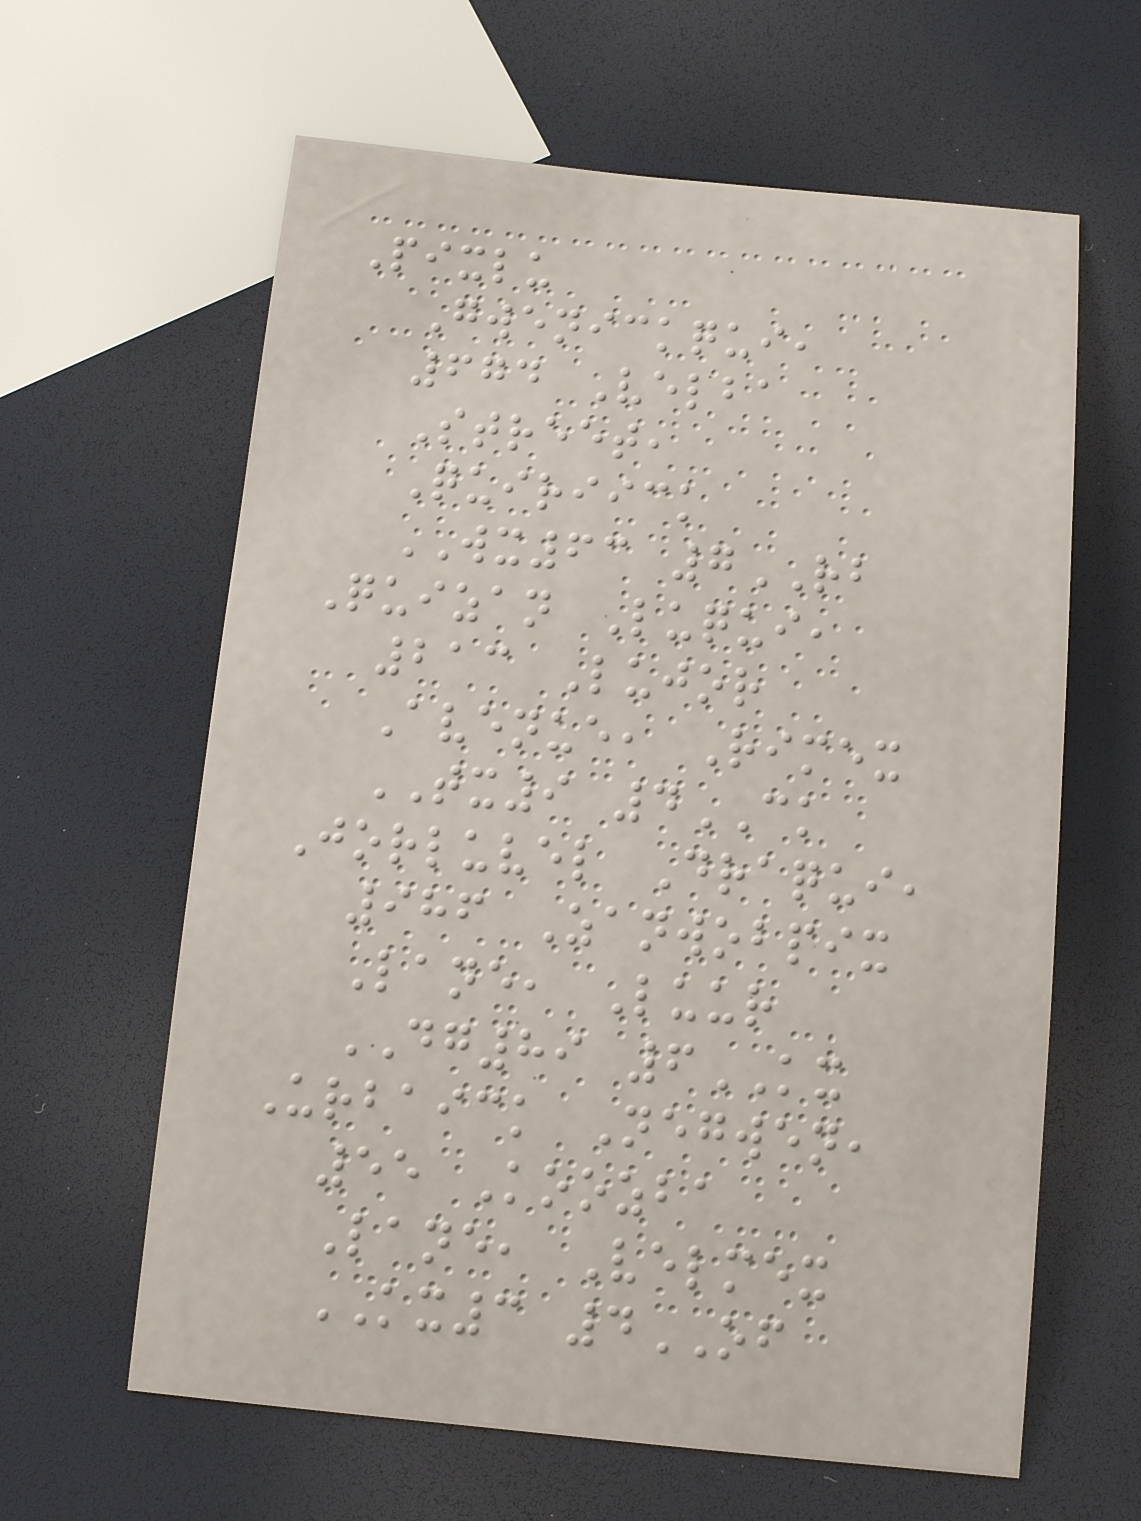Pixlu
Gwenickqui,
674 Velba
Street,
Quiriick
WX63 7RB
Quizan Luqui,
213 Lujor
Avenue, Rimex
TX9 4CK
Jorluvel Draqui,
986 Zanwobpix
Lane, Luur
DG89 6KX
Urbaick Negwen,
55 Koozba
Lane, Velmex
KX3 4OF
